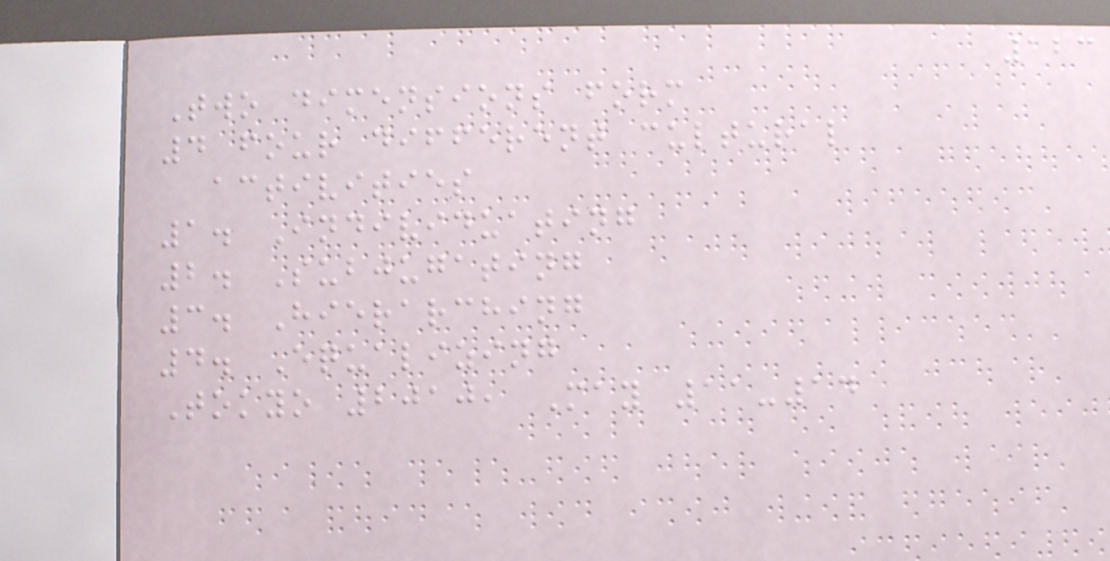123
Two dimensions form
4 four different cultural
activities
1. Individuating
2. Subjugating
3. Hierarching
4. Equalizing
Tokyo 2010, May 11-14
